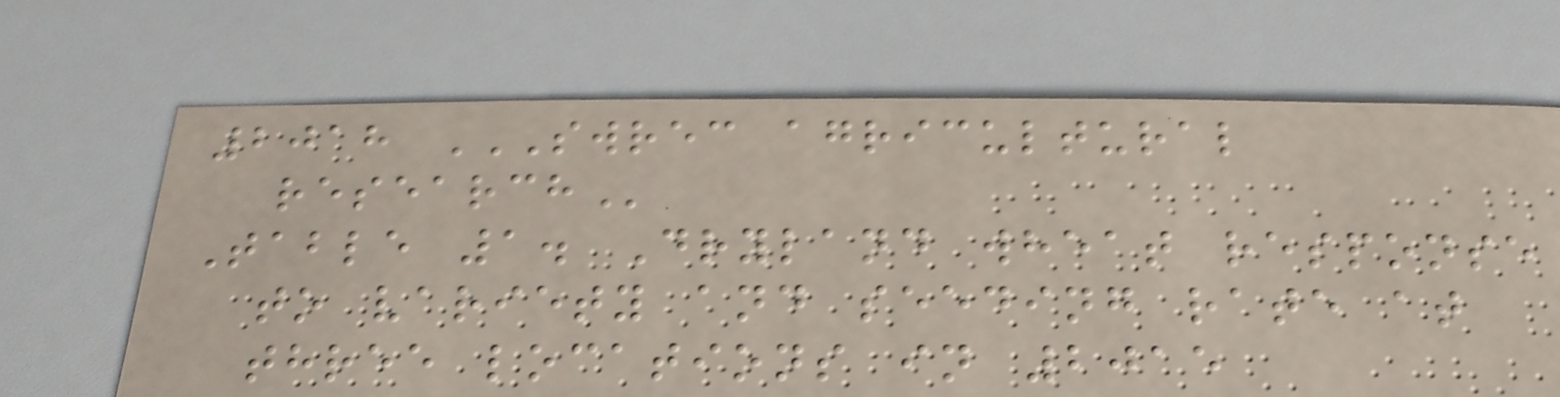2018 SWREC AGRICULTURAL
RESEARCH
Table 1. Dryland wheat response
to variety and seeding rate at
three locations in 2015
